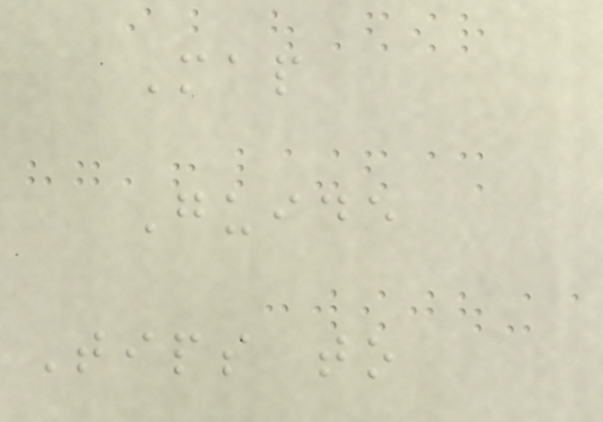Map
Guide
Tips to
